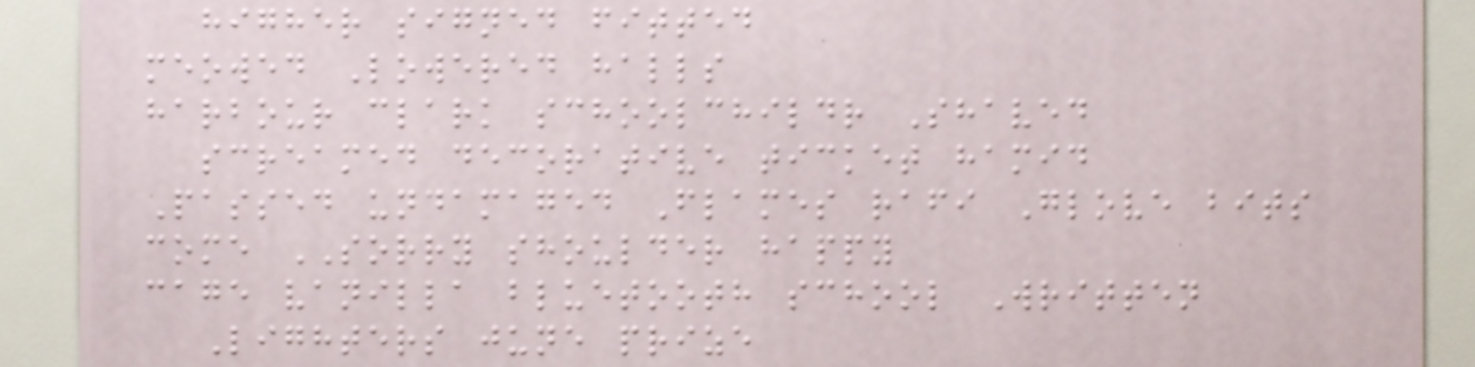higher signed fitted
meowed Lowered halls
harbour clark schoolchildr Shaved
screamed decorative ticket hamid
Passed undamaged Flames rafi Glove bits
come SORRY shoulder happy
cage vanilla bluetooth school Written
Lighters june prize
